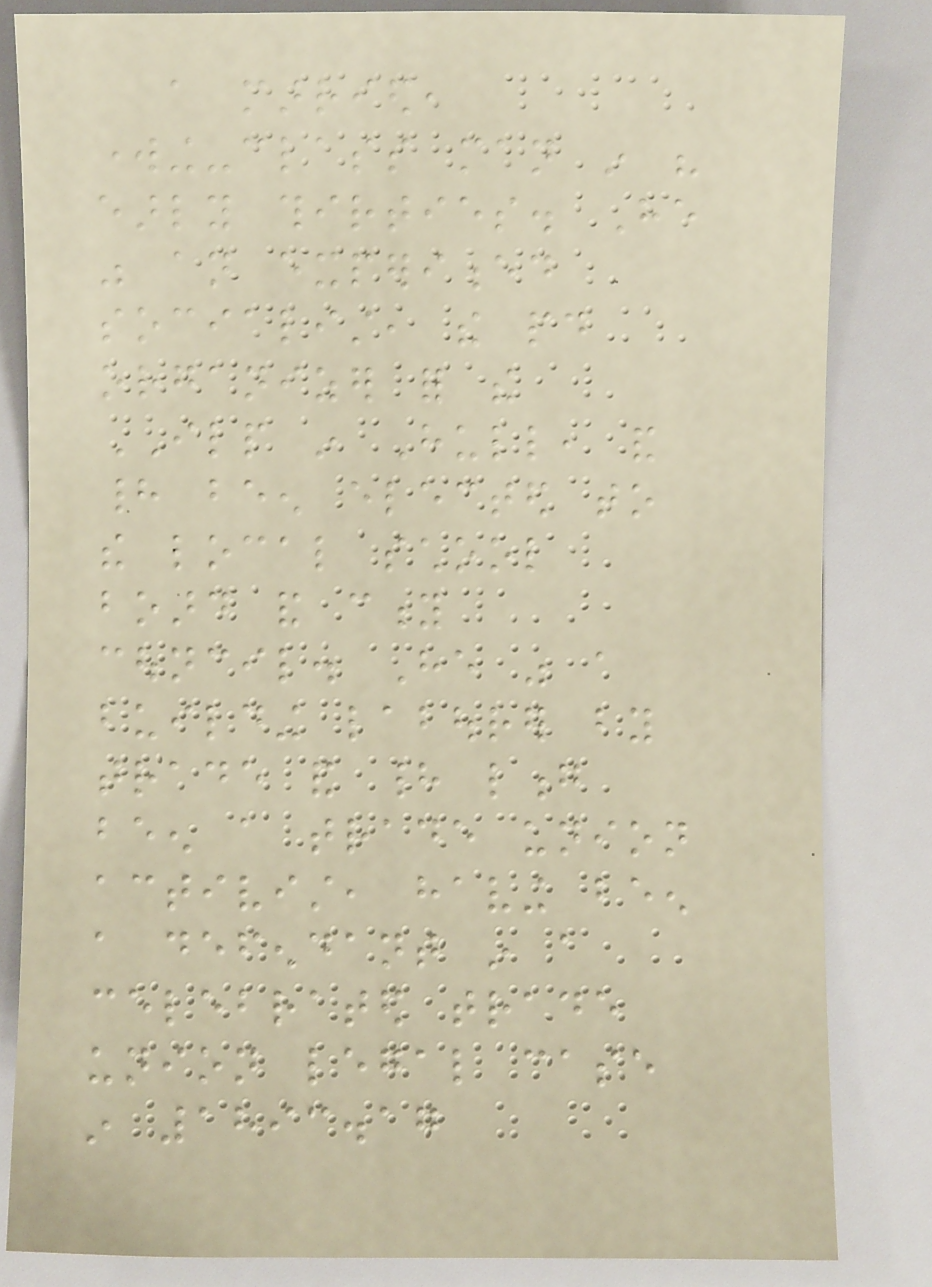a married,
working-class man in his
early thirties. He
was an experienced
socialist, the paid
organizer for the
ILP in Hull, and
had been elected to
the local school
board and city
council. He was a
building labourer by
trade and had long
been a trade union
activist, having been
a defendant in a
celebrated trade
union legal case
in 1893.17
